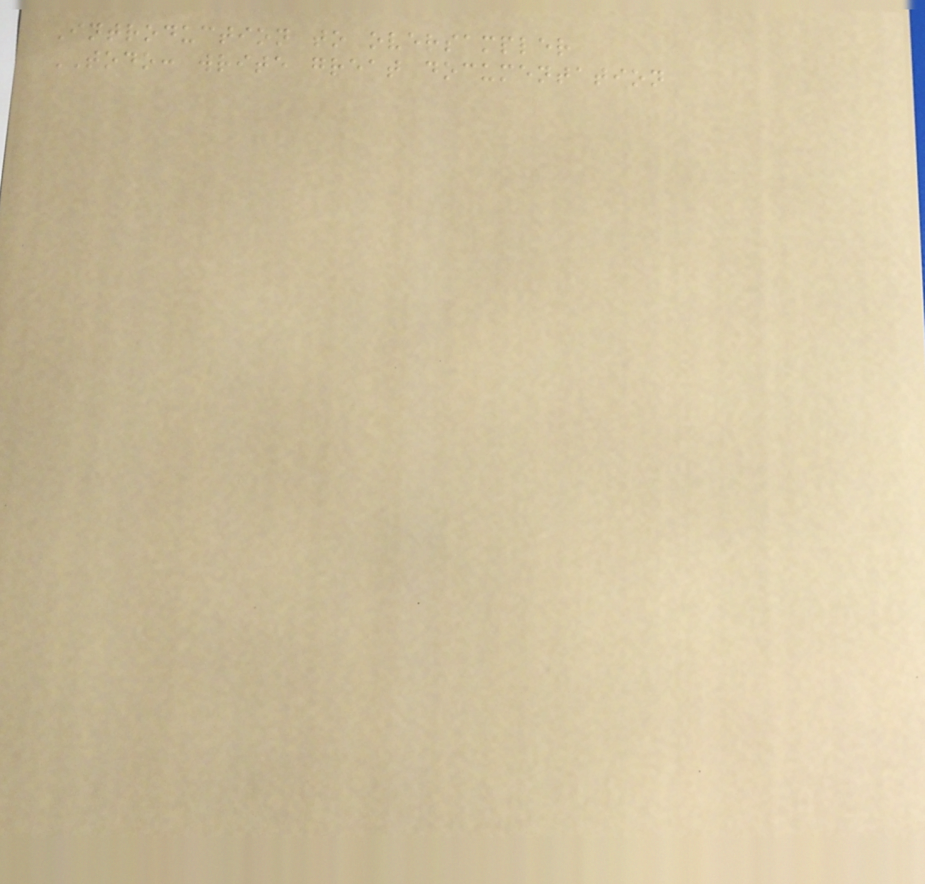Introduction to oversampler
TODO: write great documentation
